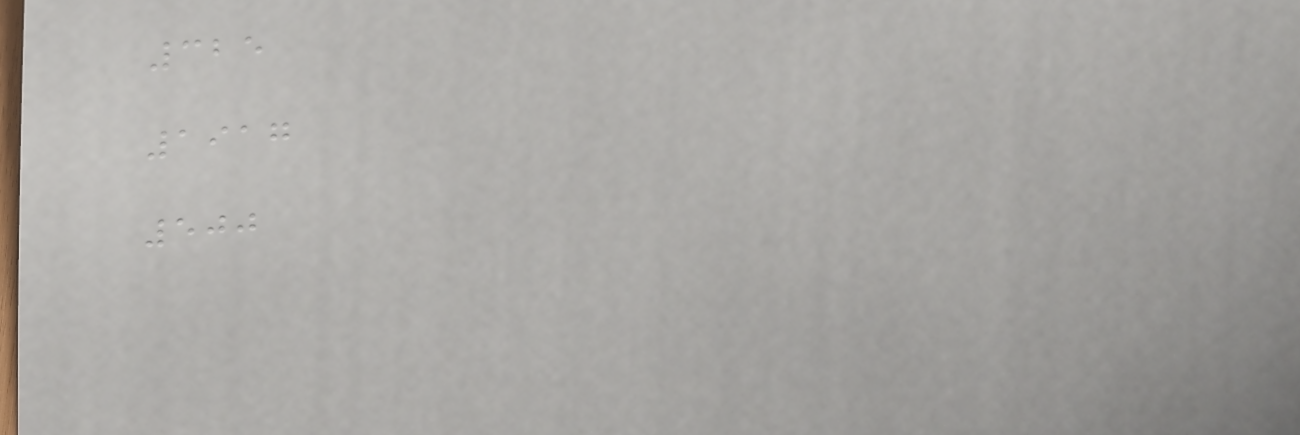325
1917
500
